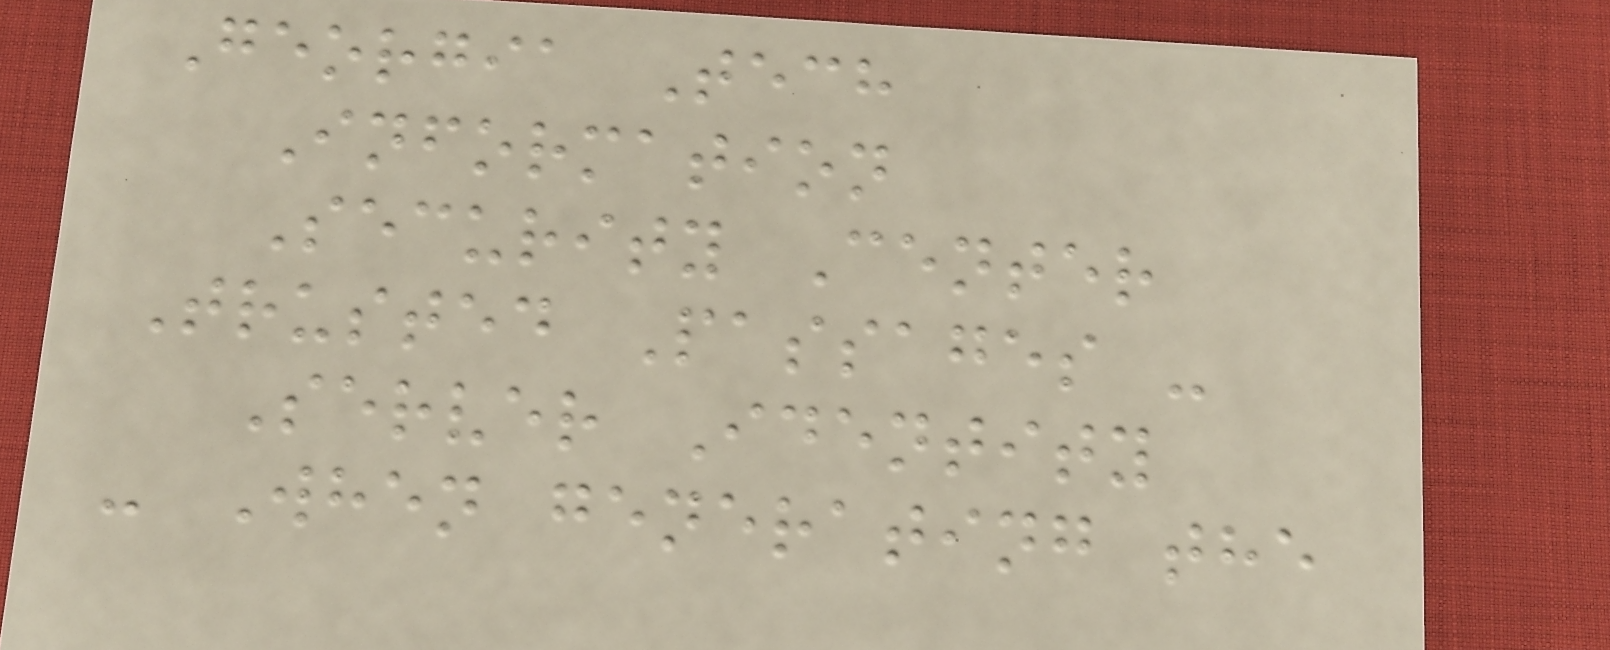Georgia Tech
Information
Security Center
Trusted Passages -
Server Identity
- When generating the
